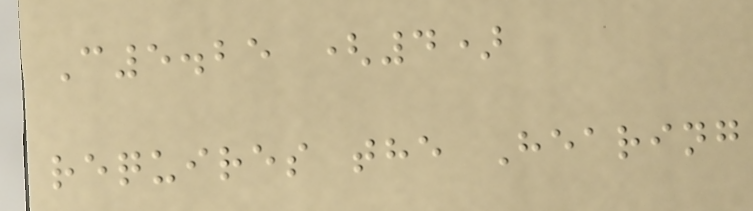C5.25 (4)
requires the Hearing
